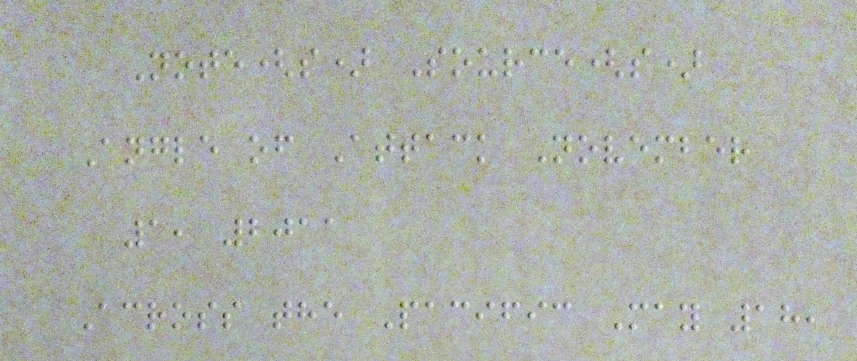Note(s) Source(s)
Angle of Attack November
1, 2011
Across the Pacific May 18,
